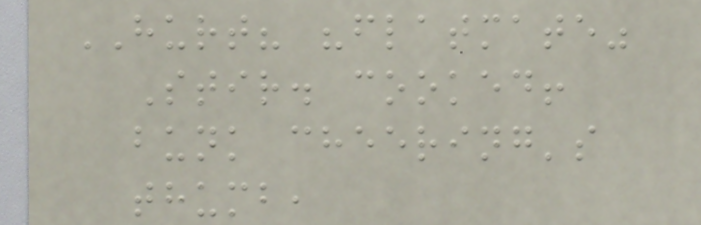HURT? "flatmate"
Stir. cooked!
bunk cheering's
thumb,
